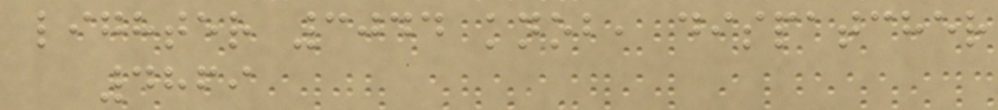lighter 3044 knob, dispatcher
4869
